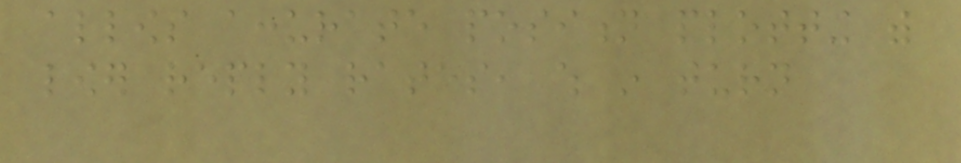allows accurate position plotting with
lower reply rates, which in turn
